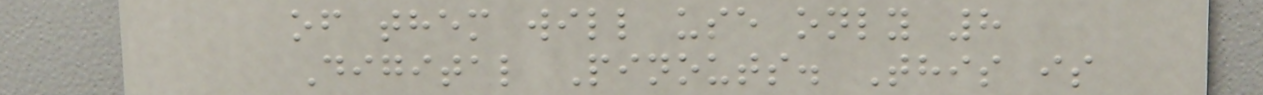of them will use only 8
Digital Pinouts. This is
